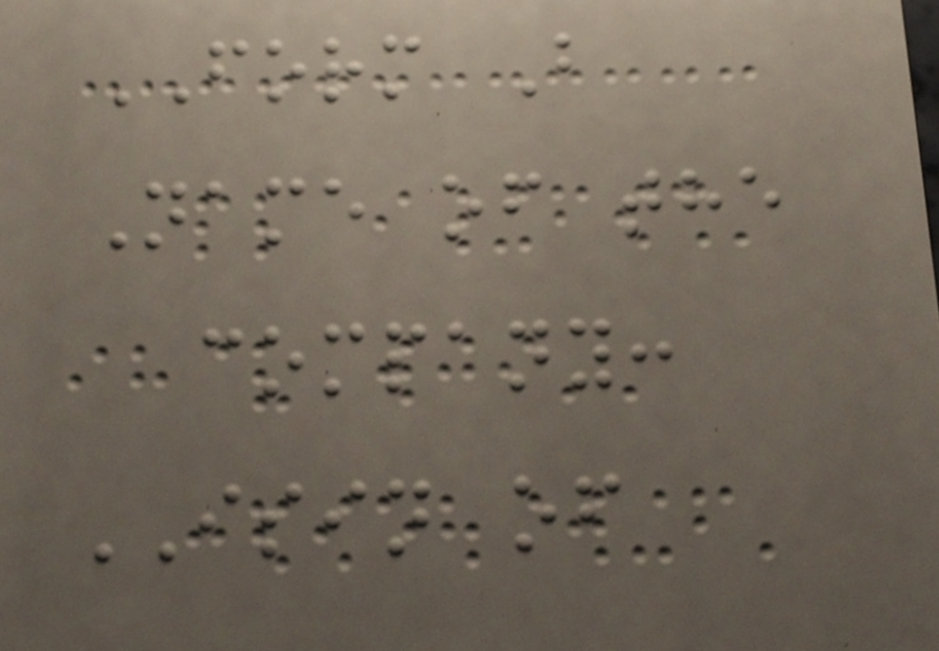FORM B
Name of the
company:
ISIN of
